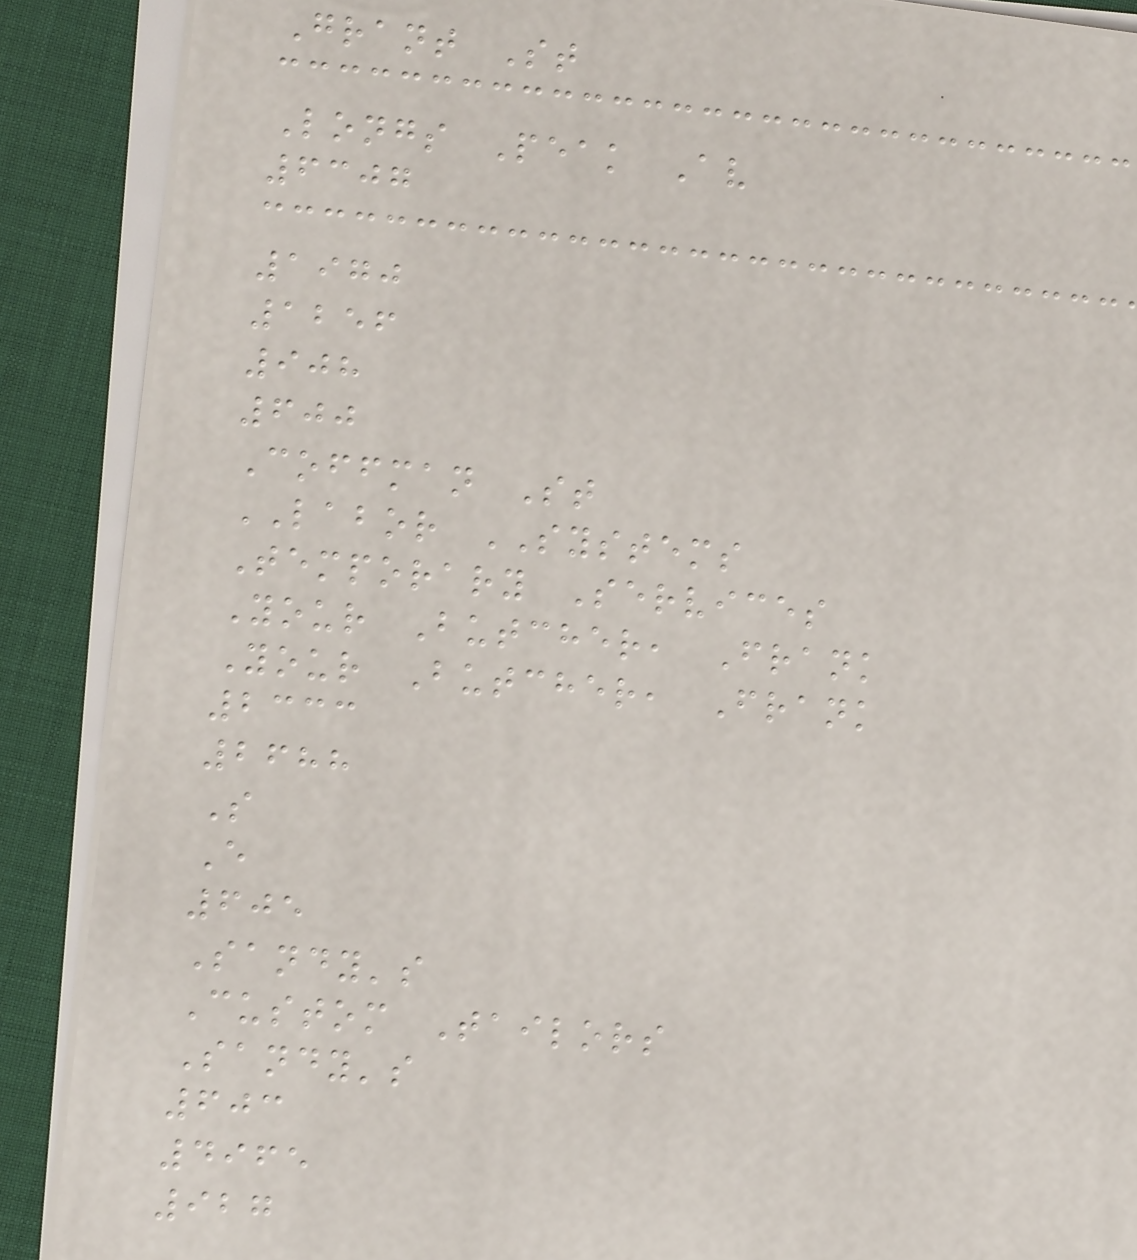Grant St
Longs Peak Av
6307
1970
1256
908
600
Coffman St
LABOR SYSTEMS
Temporary Services
Your Butcher, Frank
Your Butcher, Frank
2333
2688
S
E
605
Sandy's
Custom Tailors
Sandy's
603
4965
927
